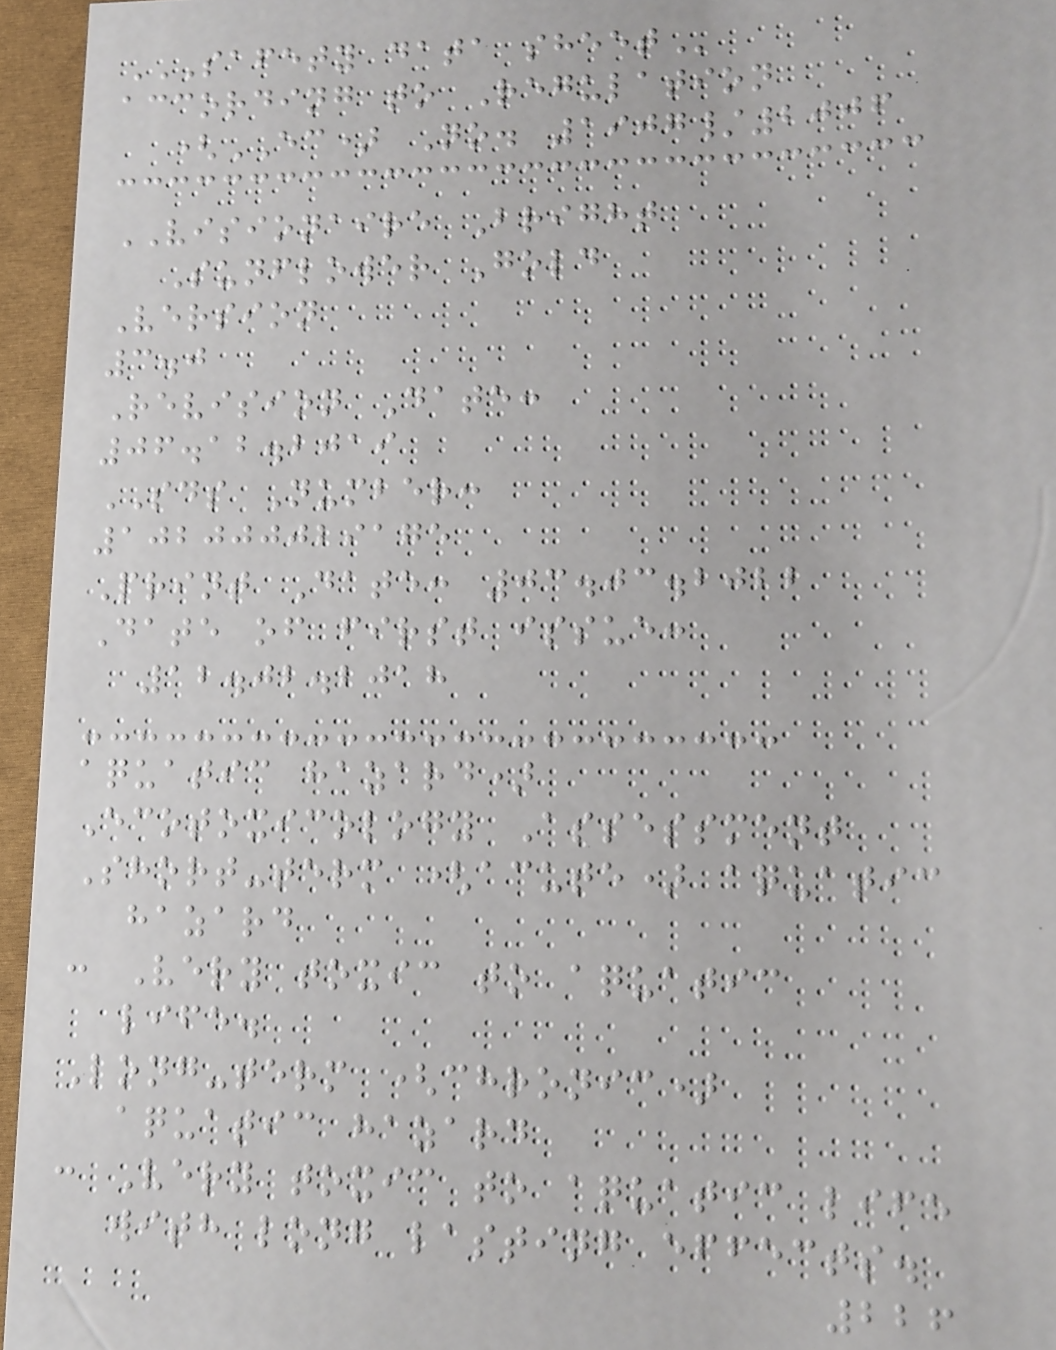SAFETY DATA SHEET
according to Regulation
(EC) No. 1907/2006
VISIONAIRE Bright
Sunflower Gold
Version
3.0
Revision Date:
06.12.2019
SDS Number:
102000029175
Print Date: 03.03.2022
Date of first issue:
12.02.2018
aquatic hazard)
Ecotoxicology Assessment
Short-term (acute) aquatic
hazard
: Very toxic to aquatic
life.
Long-term (chronic)
aquatic hazard
: Very toxic to aquatic life
with long lasting effects.
226
